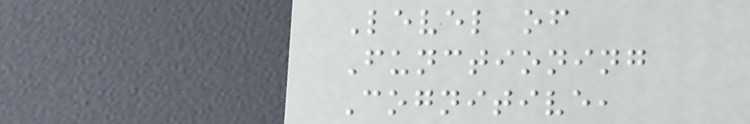Level of
Functioning
Cognitive,
